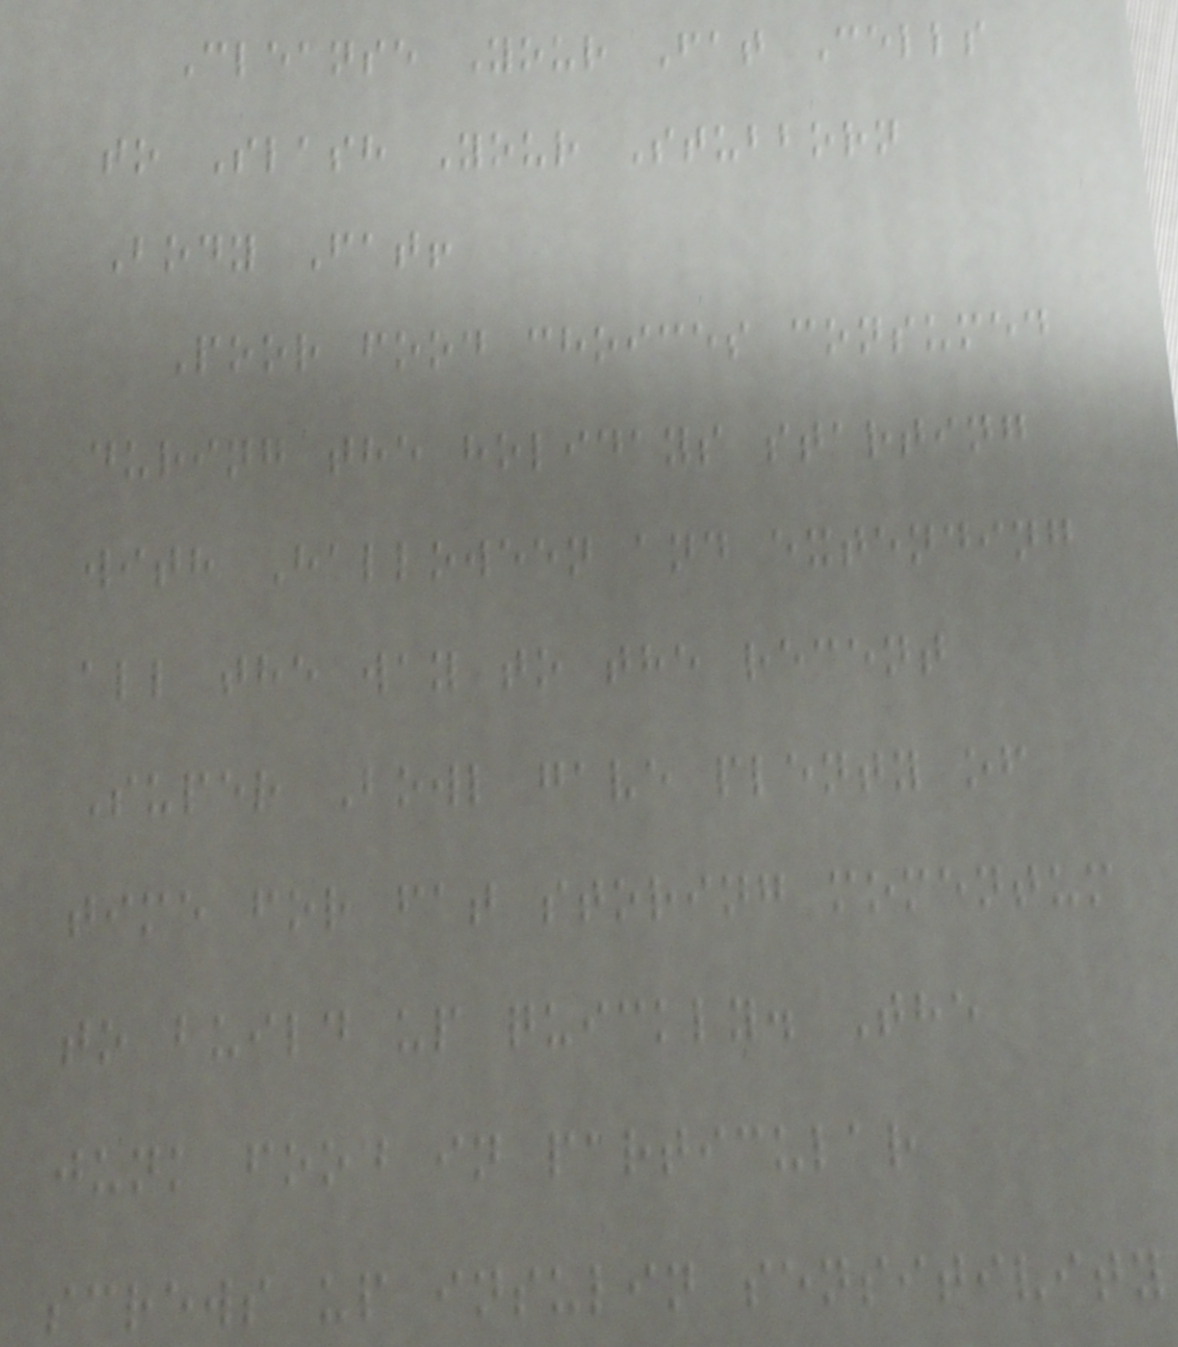Cleanse Your Fat Cells
to Slash Your Stubborn
Body Fat!
Poor food choices consumed
during the holidays starting
with Halloween and extending
all the way to the recent
Super Bowl gave plenty of
time for fat storing momentum
to build up quickly. The
junk food in particular
screws up insulin sensitivity
